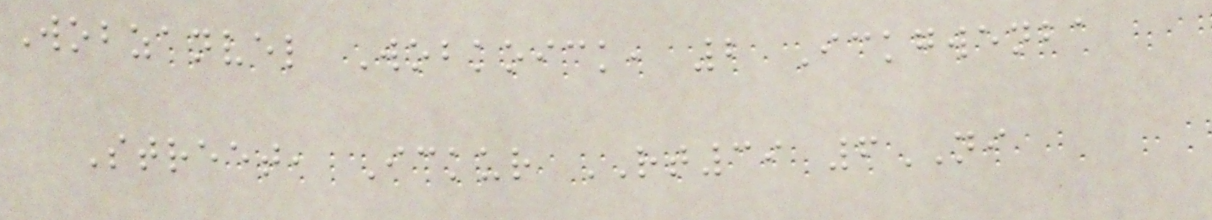Wobzanvel Wobkoick, 2 Ickgwenba
Street, Ickur RT39 6NI
